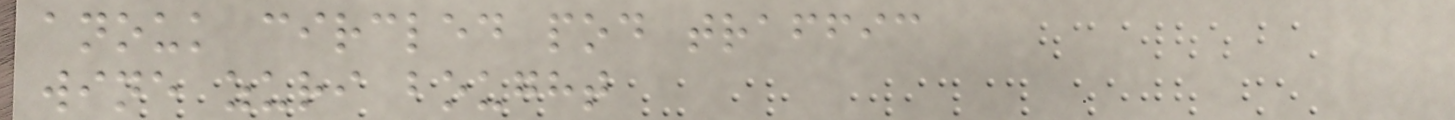anouk circled pod traffic
wine zuri bought
